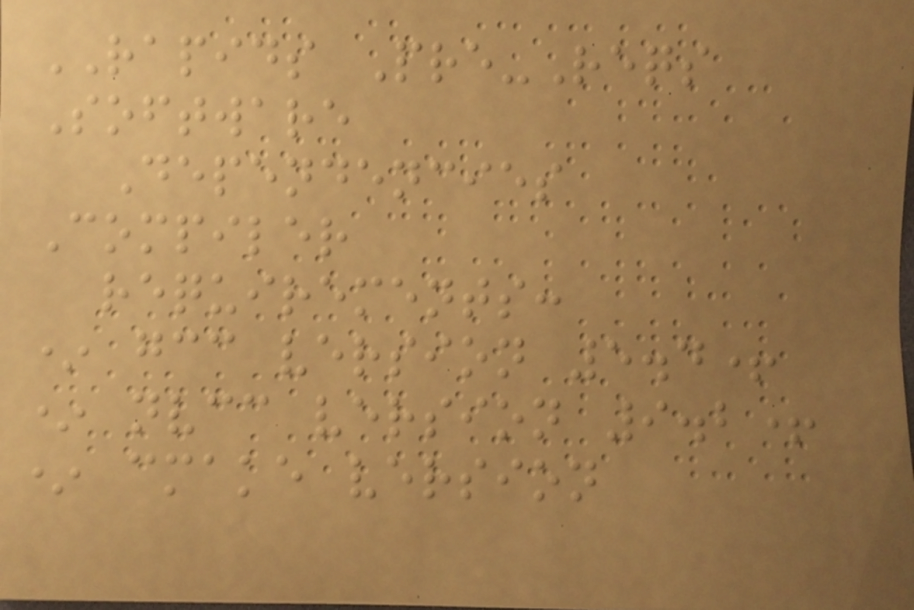RAPIDS Pre-Reqs
Software
Dependencies
Compiler
requirements:
* gcc version 5.4+
* nvcc version 9.2+
* cmake version
